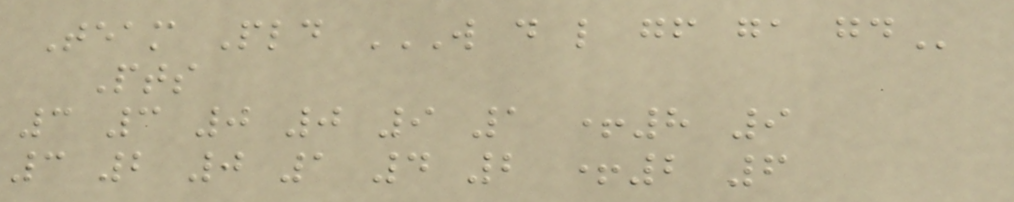Team Pld W D L GF GA GD
Pts
3 3 0 0 9 1 +8 9
3 2 0 1 4 2 +2 6
